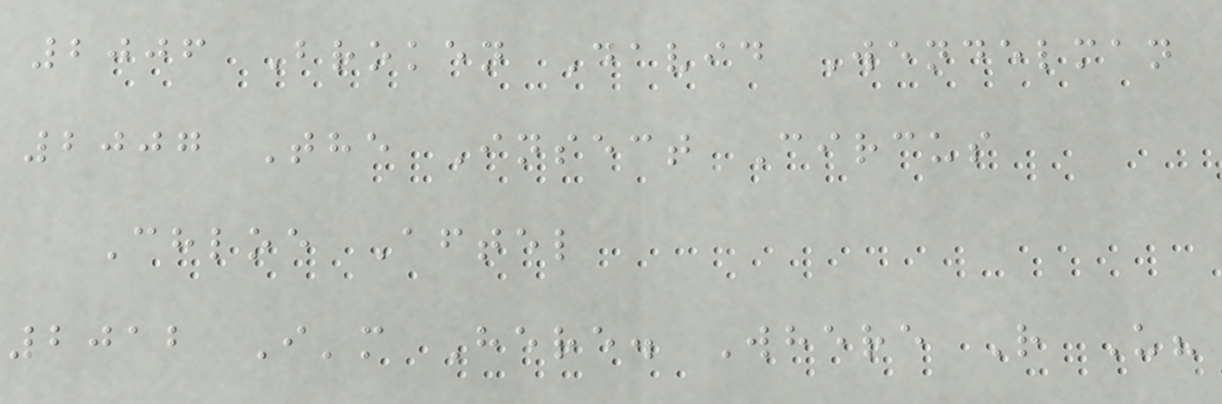2006 Broken David Wendelman
2007 The Insect Circus
Chloe Aftel
2012 I'm Here. Where R U?
